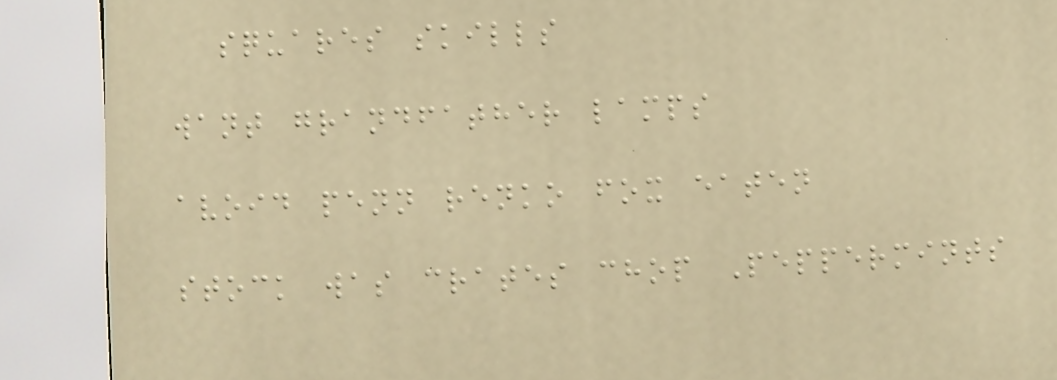squares skills
want grandfather lamps
avoid penn renko fox eaten
stock was crates chop Peppermints
